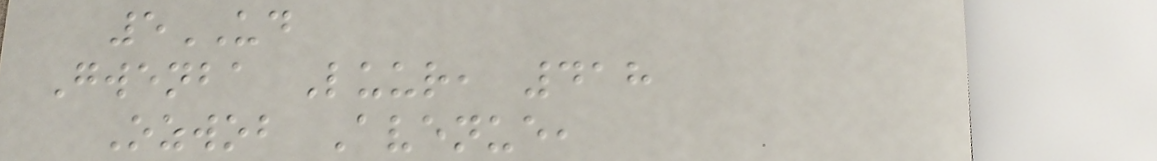5UD
Gwenba Luur, 418
Ozwob Avenue,
